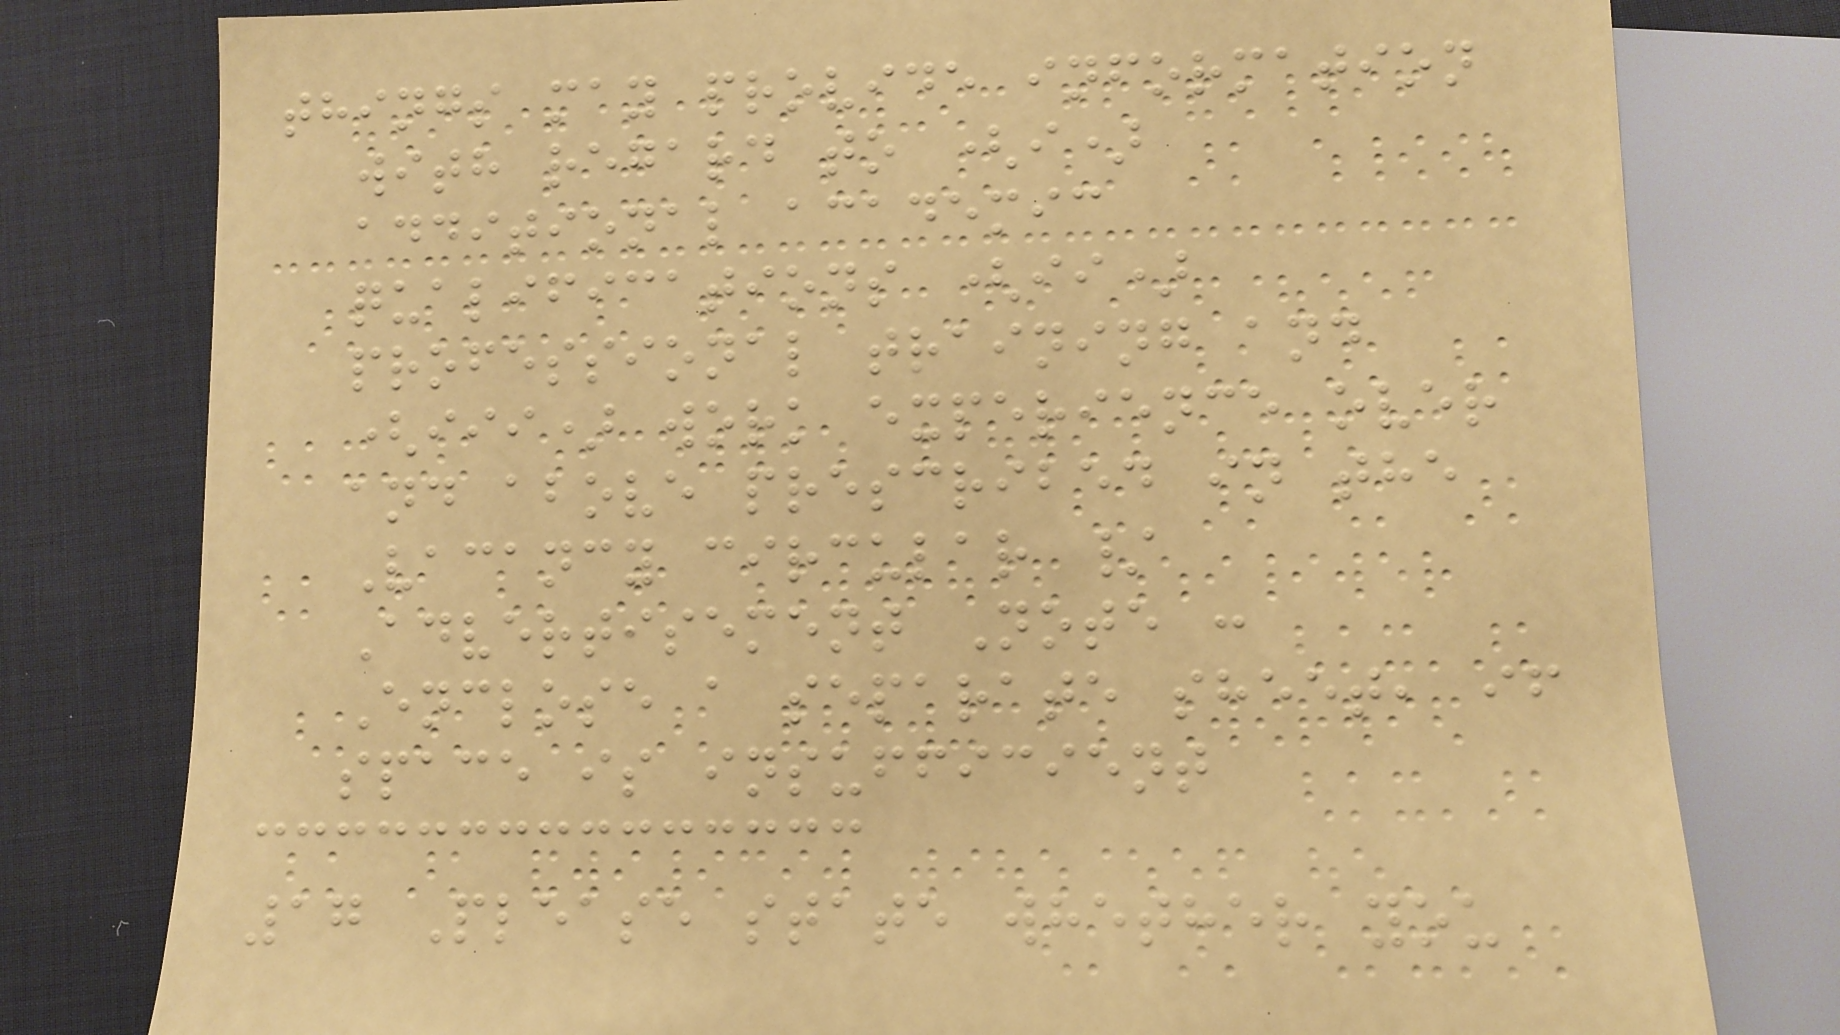things may provide information
with regard to (i)
additional academic
qualifications (ii)
professional training and
(iii) work experience over
and above prescribed in the
Vacancy circular /
Advertisement Note :
Enclose a separate sheet, if
space is insufficient
17 Please state whether you
